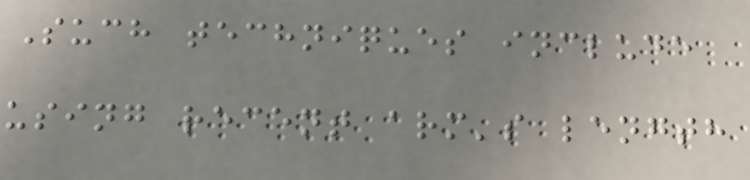Such techniques include
using recent arm's length
